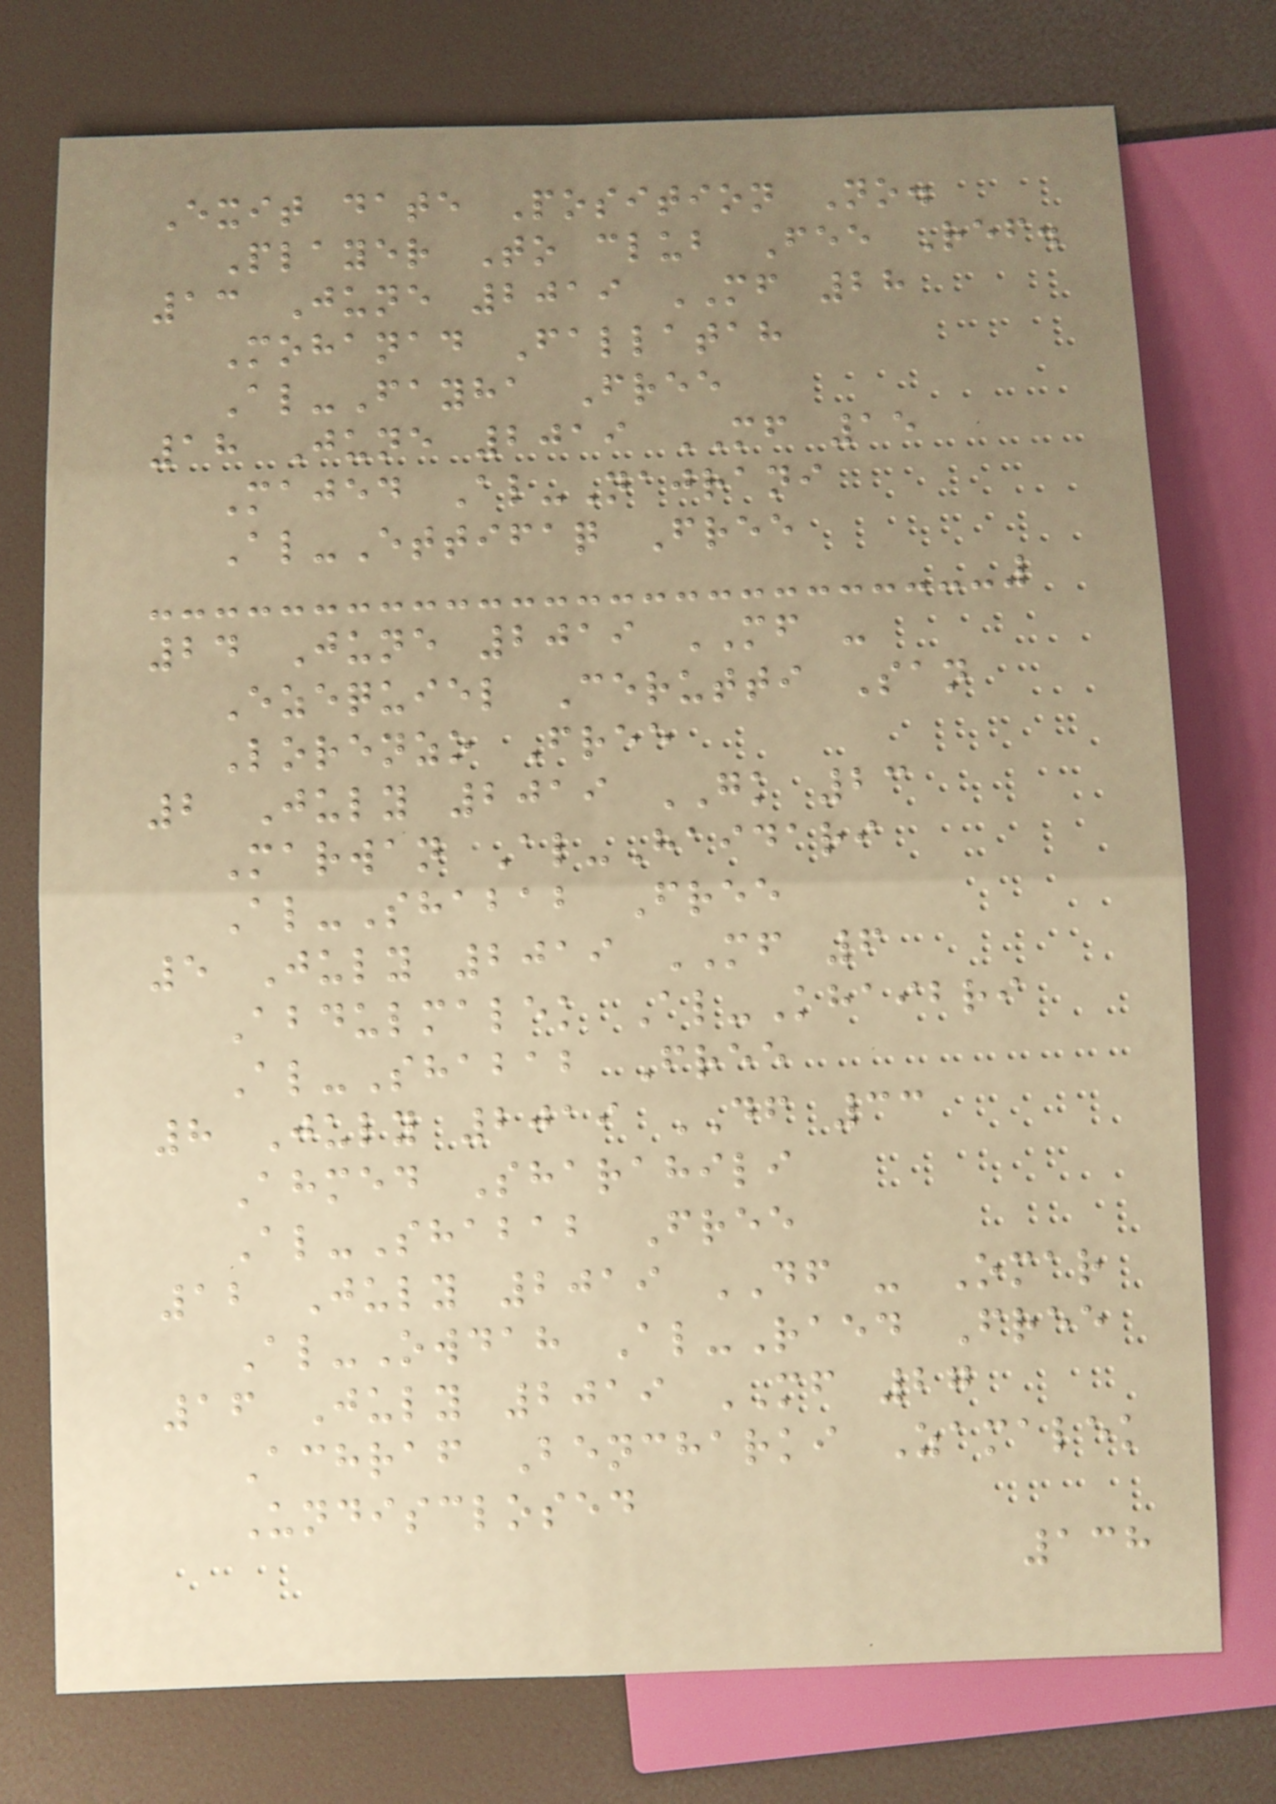Exit date Position No.
Player To club Fee Ref.
13 June 2019 MF 28
Mohanad Fallatah
Al-Fayha Free
18 June 2019 MF 15
Majed Al-Najrani
Al-Ettifaq Free
24 June 2019 MF -
Ezequiel Cerutti San
Lorenzo Free
2 July 2019 GK 23
Marwan Al-Haidari
Al-Shabab Free
5 July 2019 MF 6
Abdulmalek Al-Khaibri
Al-Shabab Free
8 July 2019 DF 33
Ahmed Sharahili
Al-Shabab Free
12 July 2019 DF - Omar
Al-Owdah Al-Raed Free
16 July 2019 MF 27
Achraf Bencharki Zamalek
Undisclosed
138
